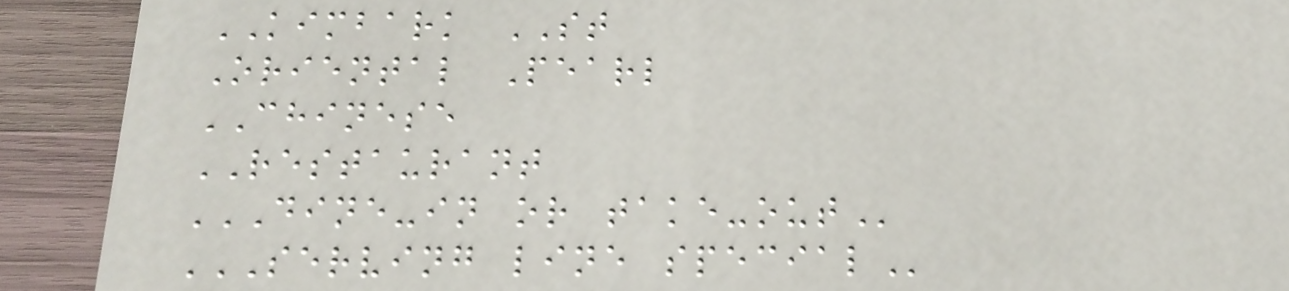KIMBARK ST
Oriental Pearl
CHINESE
RESTAURANT
DINE-IN OR TAKE-OUT
SERVING LINE SPECIAL
